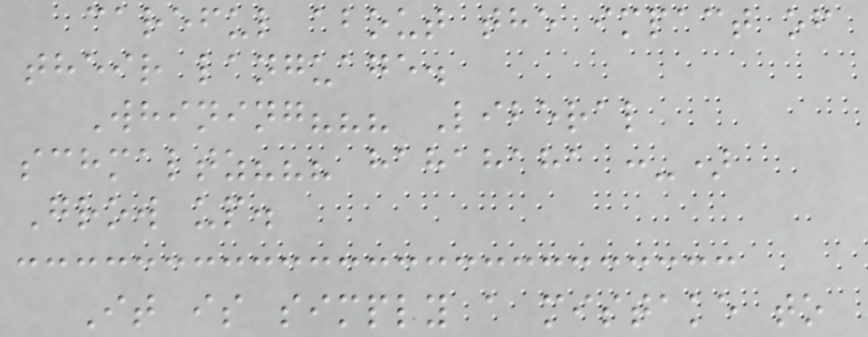careful about the impact of
their language.
Whining??? Liberal
schmaltz??? hahahaha :-)
Grow up.
It is simply a mistake to
